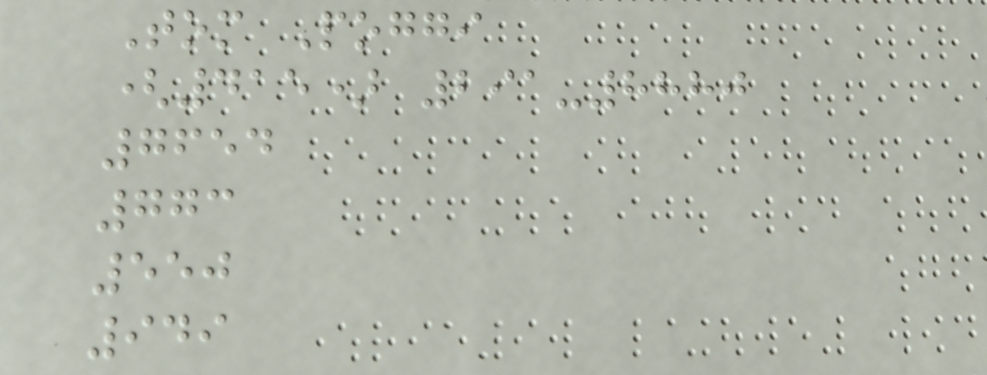Tom Poggi
(415) 291-8880
7654
773
550
949
